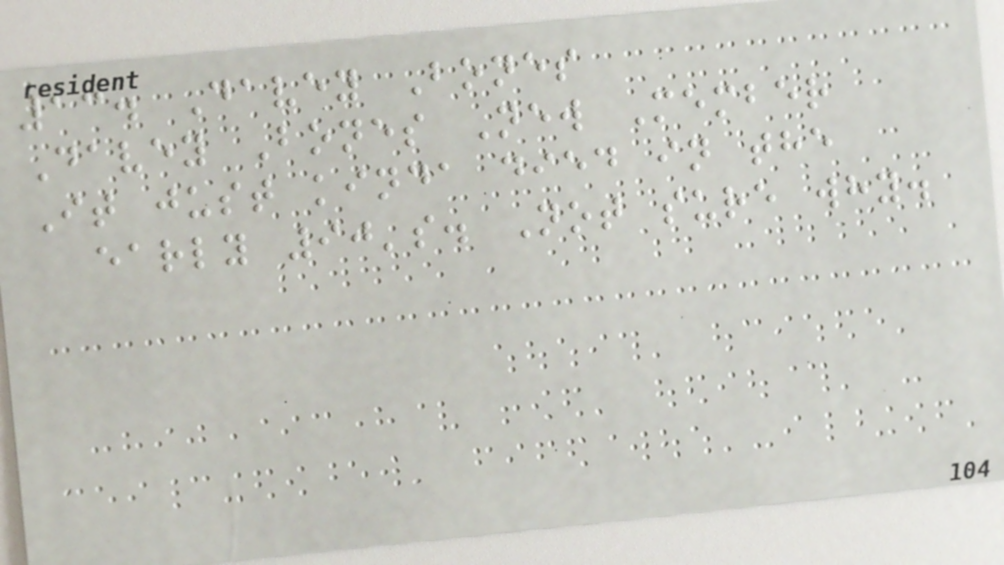13. Davey Bones
Davey Bones New Member
It just kinda died in the
early 90's. Not sure why.
